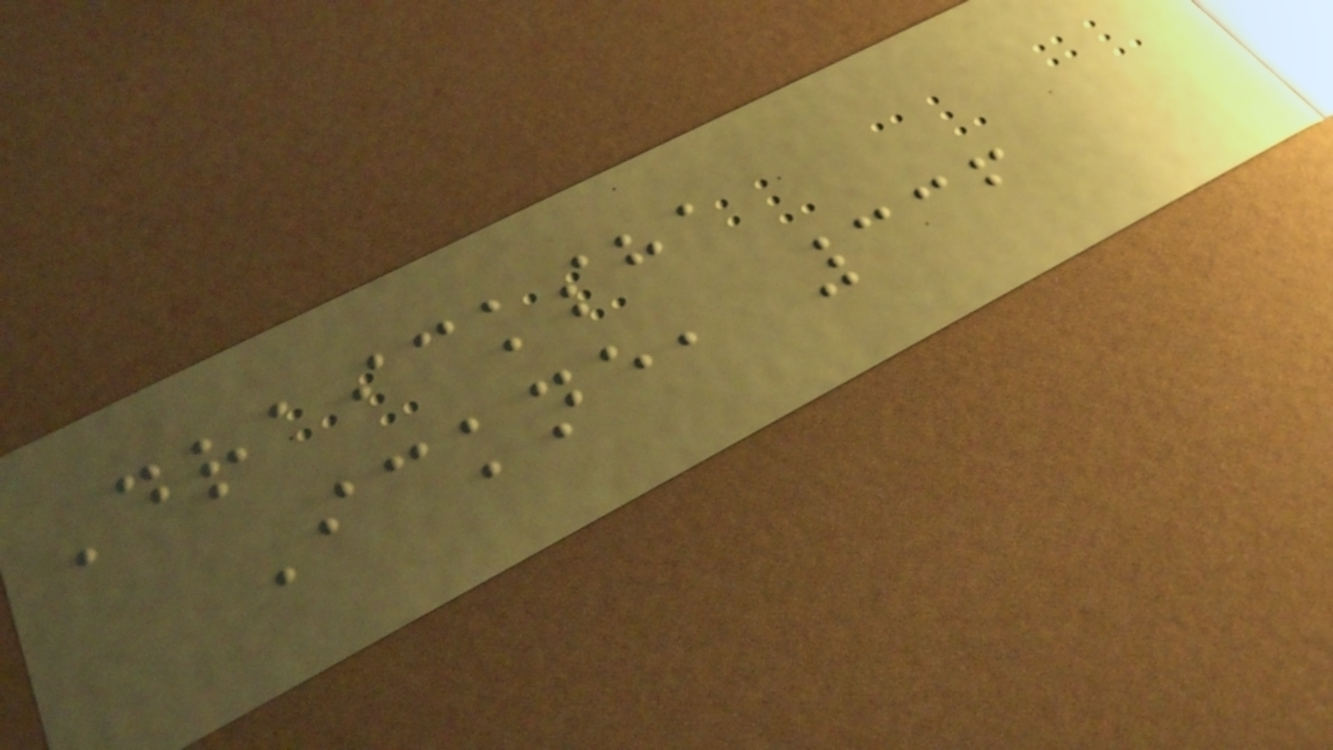Draicksha
Ickne, 336
